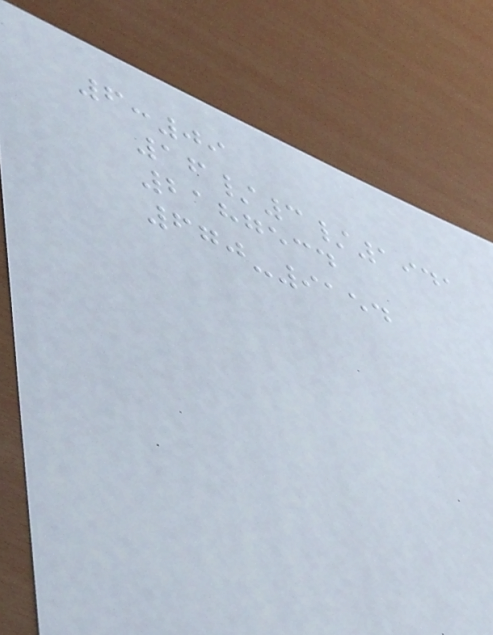6:09
16/3/1941
2187534
670-9154
